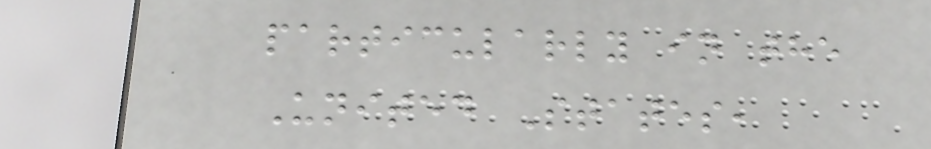particularly in the
United States,
